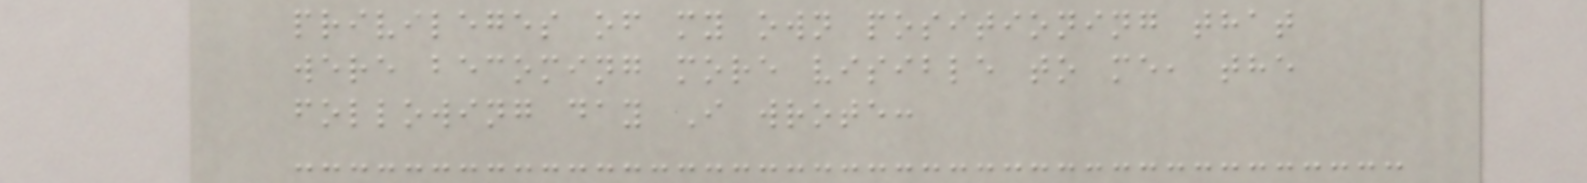privileges of my own positioning that
were becoming more visible to me, the
following day I wrote:
